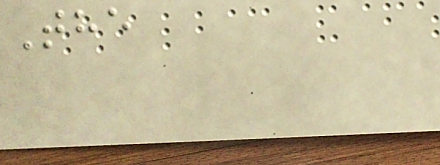The
